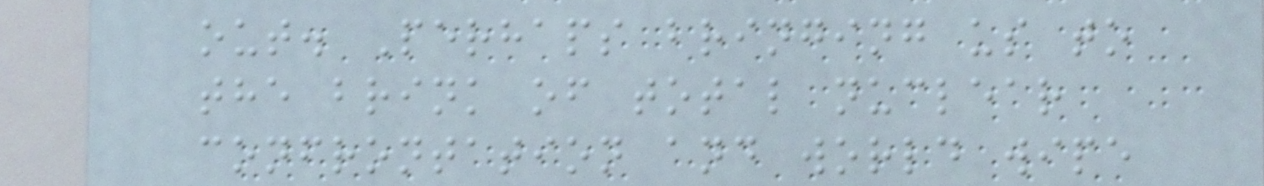out. Perhaps bringing us to
the brink of total nuclear
confrontation and world wipe
